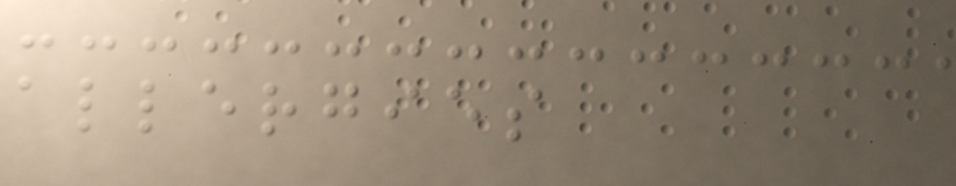allergies
